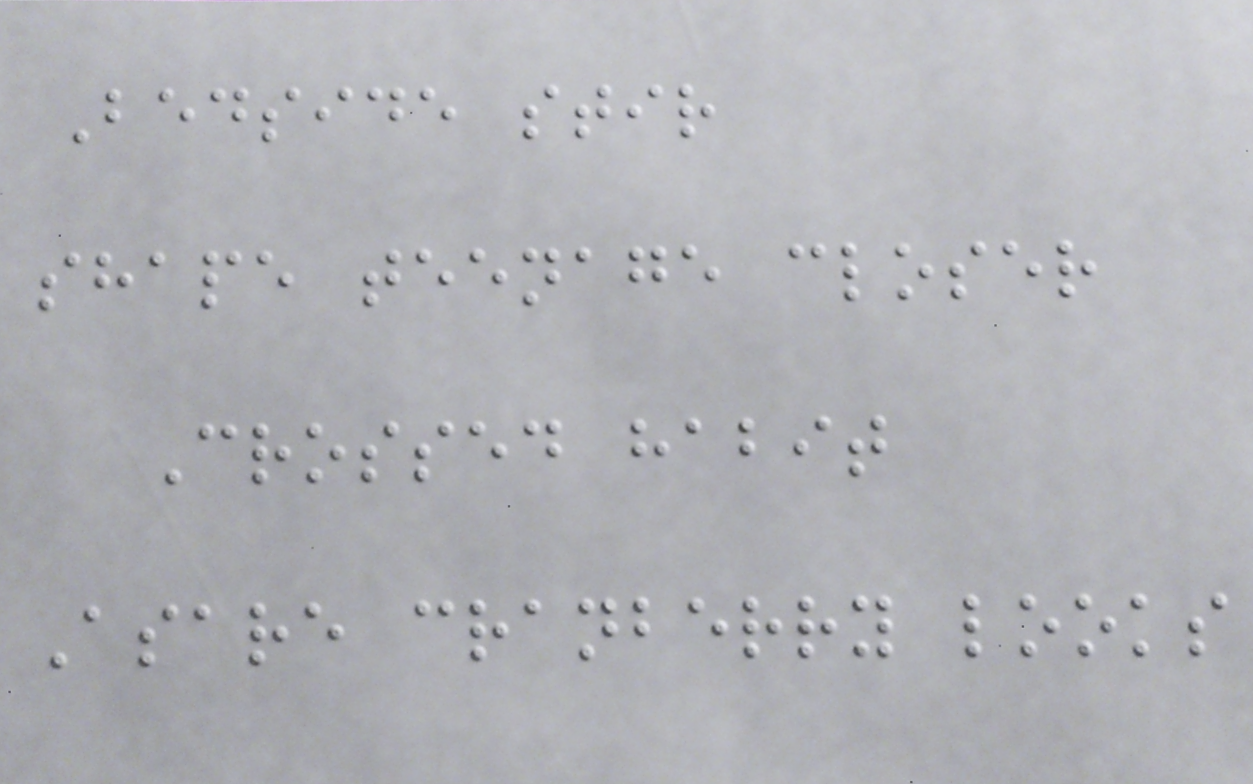Bedside stir
shape teenage closer
Crossed habit
Asare cranberry looks
